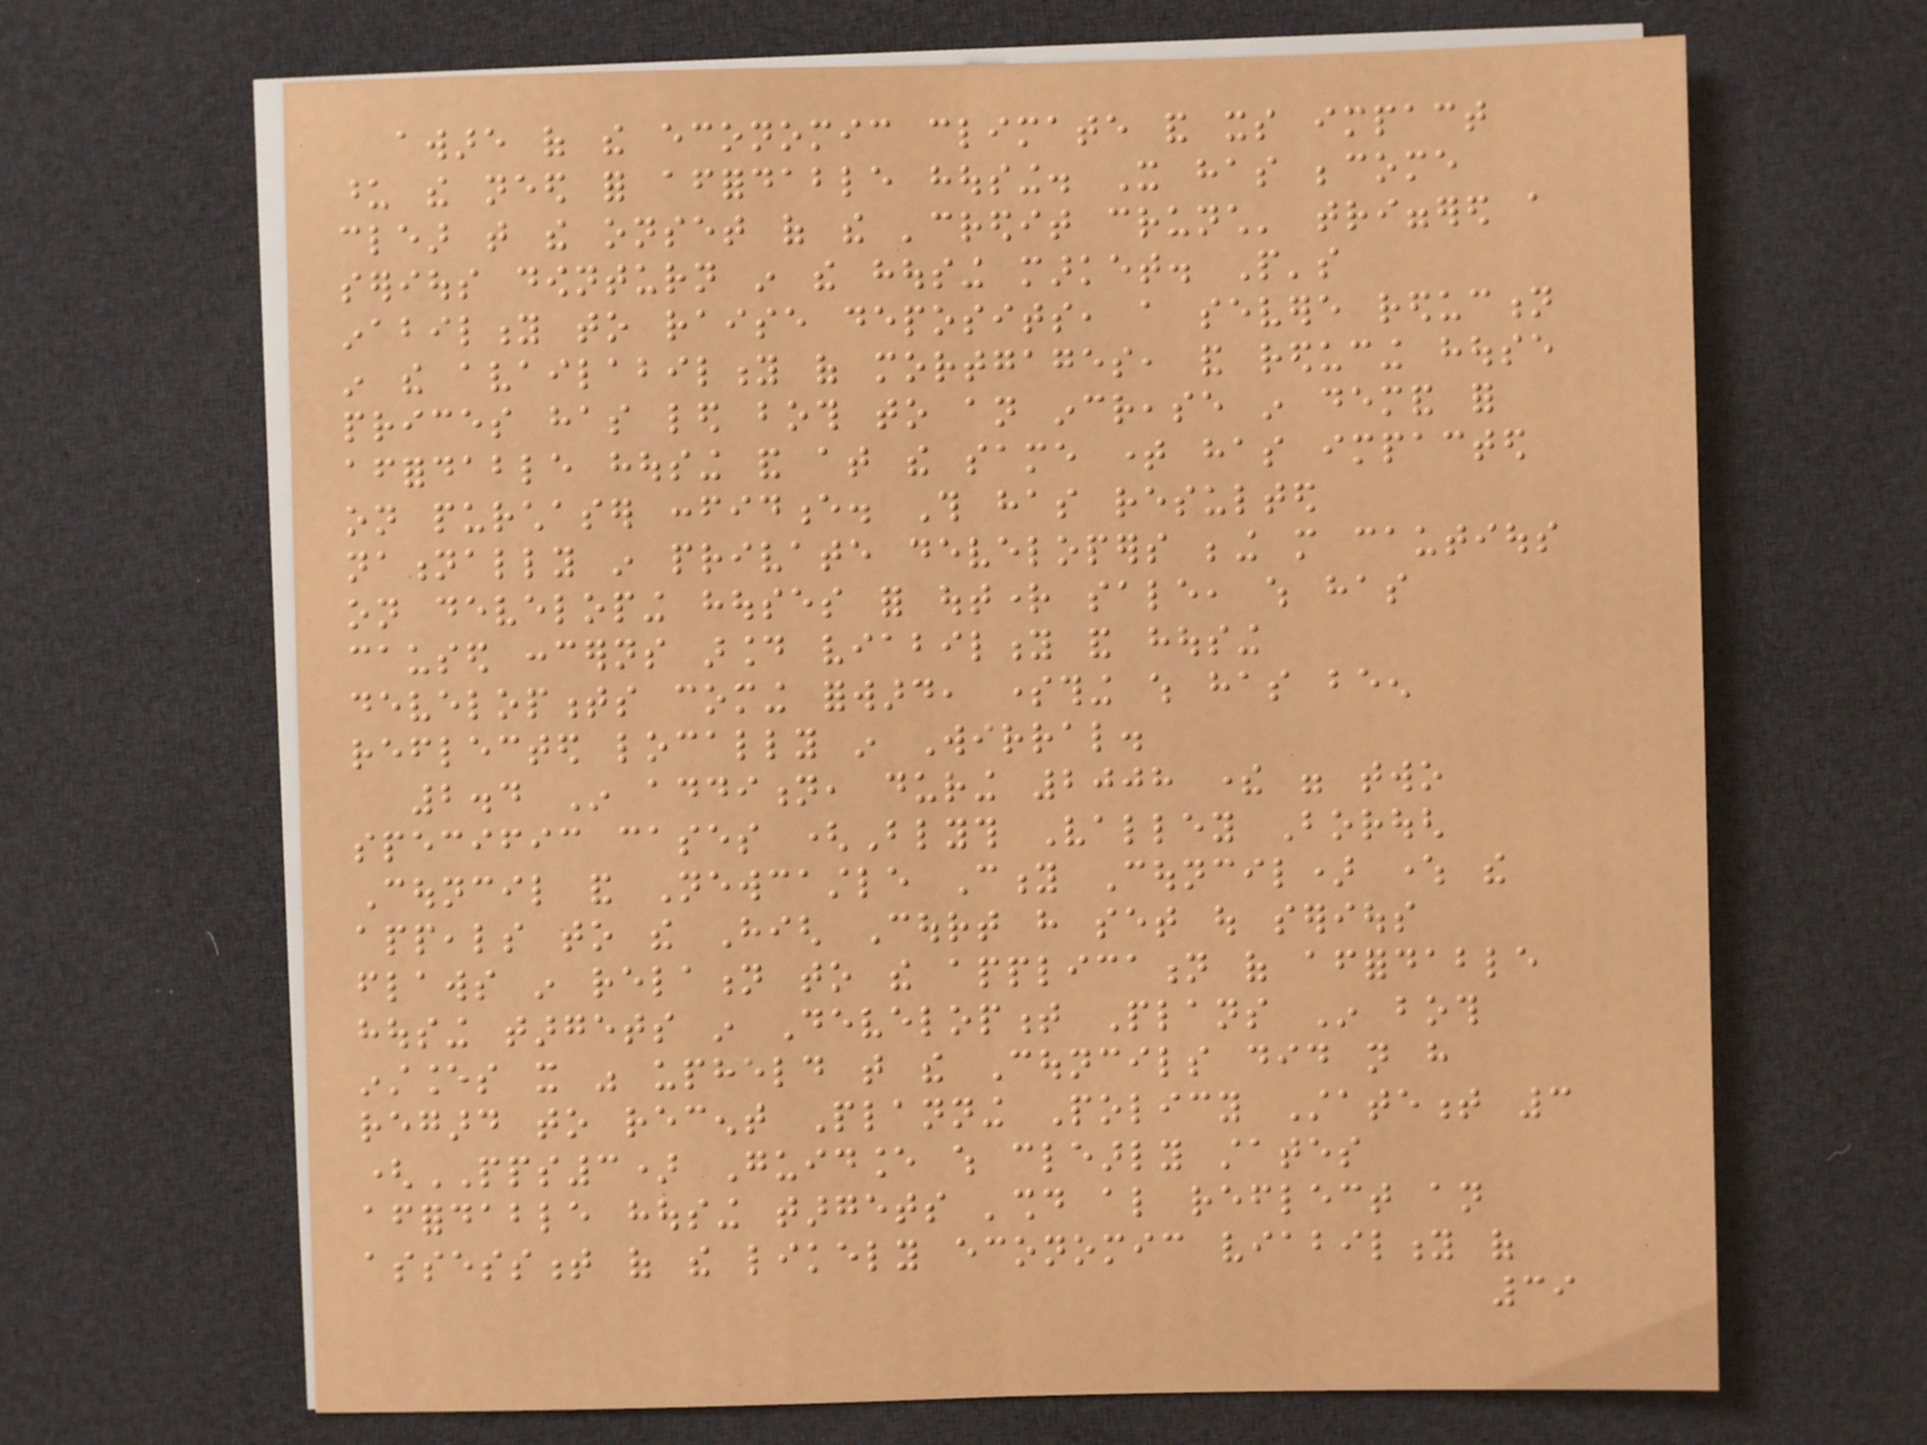aware of the economic climate and its impact
upon the need for affordable housing. It has become
clear that the onset of the 'credit crunch' triggered a
serious downturn in the housing market. People's
inability to raise deposits, a severe reduction
in the availability of mortgages, and reducing house
prices has led both to an increase in demand for
affordable housing and at the same time has impacted
on purchaser confidence. This has resulted
nationally in private developers being more cautious
on developing houses for outright sale, which has
caused concerns around viability and housing
developments coming forward, something which has been
reflected locally in Wirral.
2.4 In addition, during 2008 there were two
specific cases (Blyth Valley Borough
Council and Newcastle City Council) where the
appeals to the High Court have set out serious
flaws in relation to the application of affordable
housing targets in Development Plans In both
instances it was upheld that the Councils did not have
regard to recent Planning Policy Statement 3
(PPS3) Guidance which clearly states
affordable housing targets 'should also reflect an
assessment of the likely economic viability of
39
